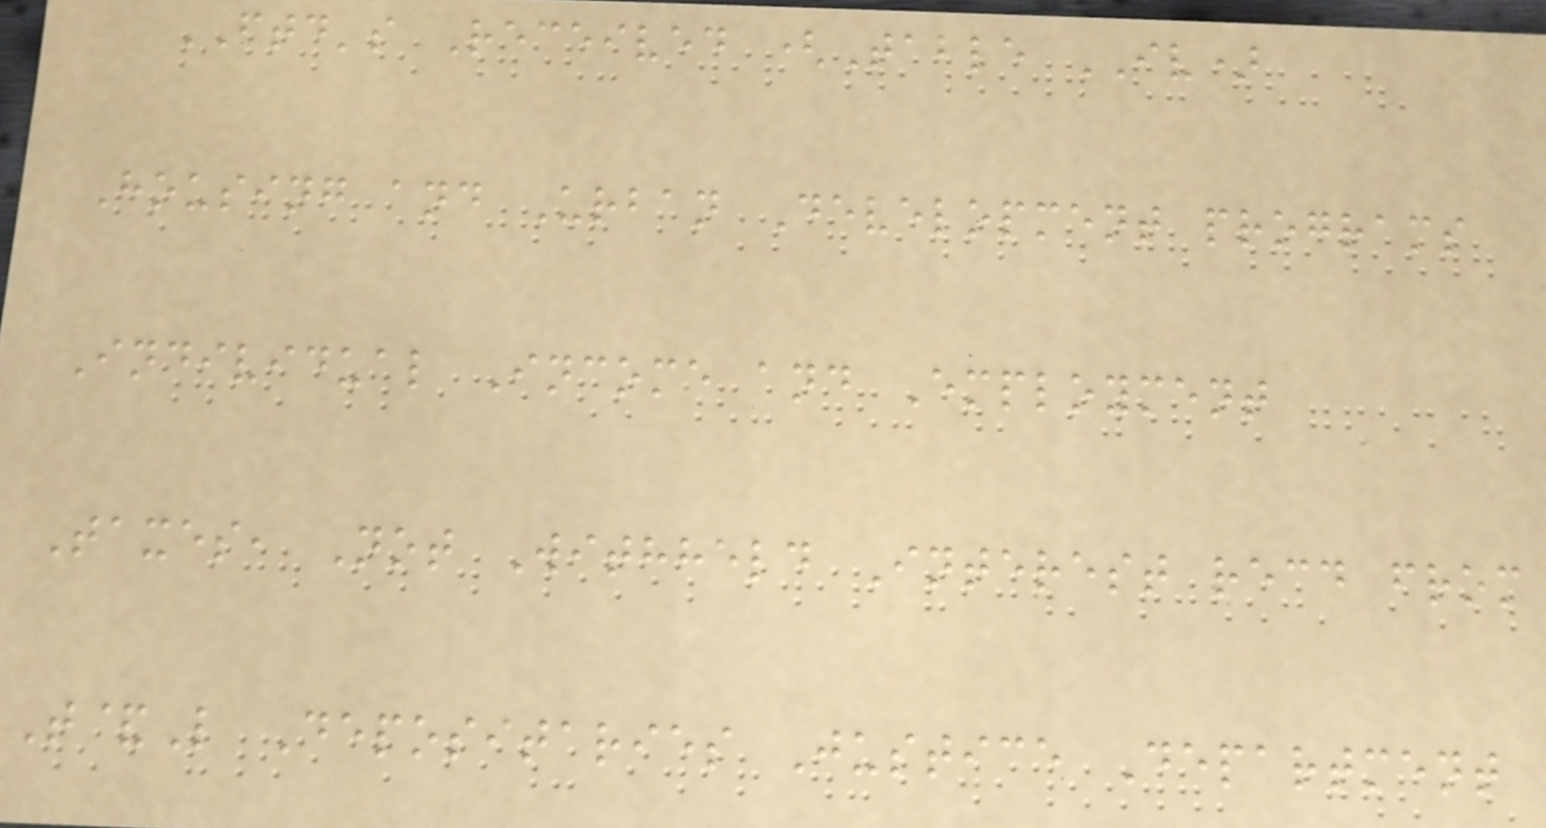FTD's Received (Table IV)
Housing and Urban Development programs
Individual Income and Employment
Taxes, Not Withheld Interest recd from
T&L Depositaries Justice Department
